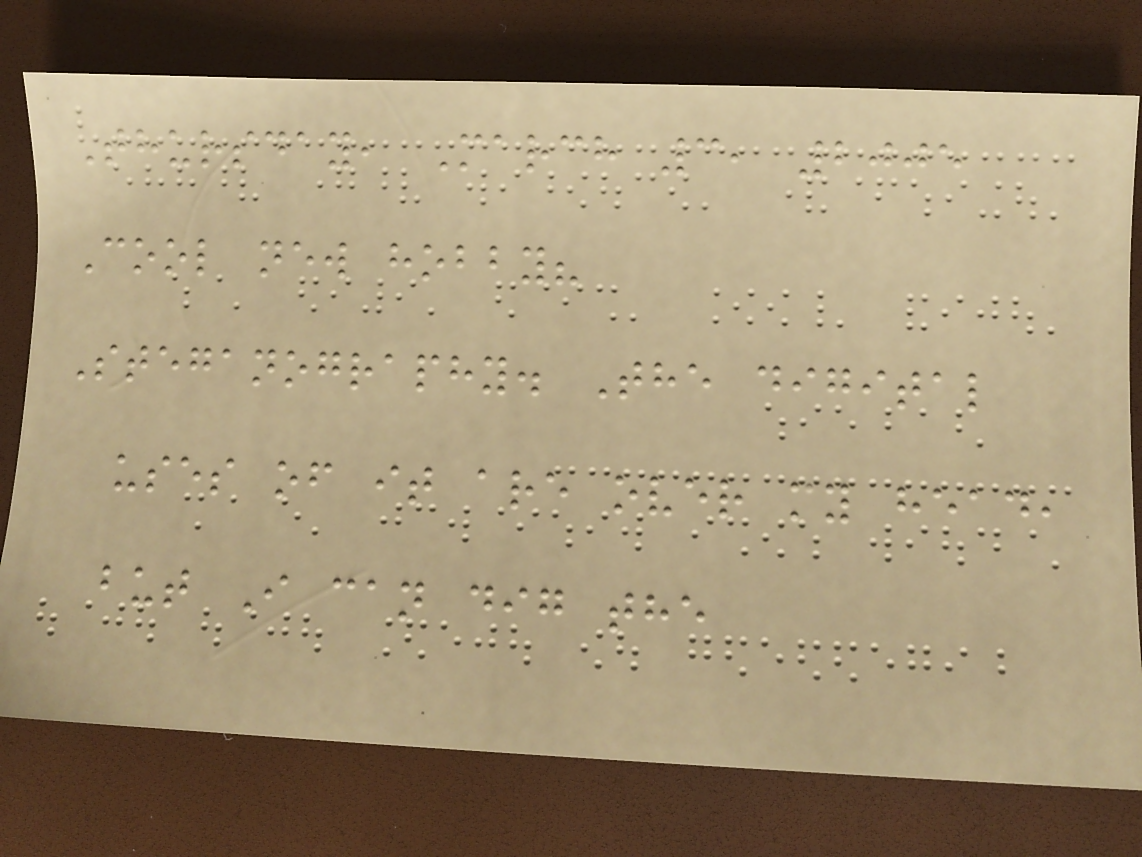Thursday, March 3, 2005
Cool new hobby?
Steganography. The digital
uses of it are over my head,
but I can dig the
